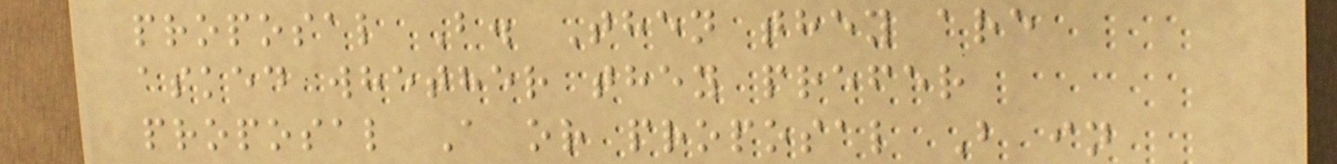proposal B. Then they are
asked whether they prefer
proposal A or proposal B in
